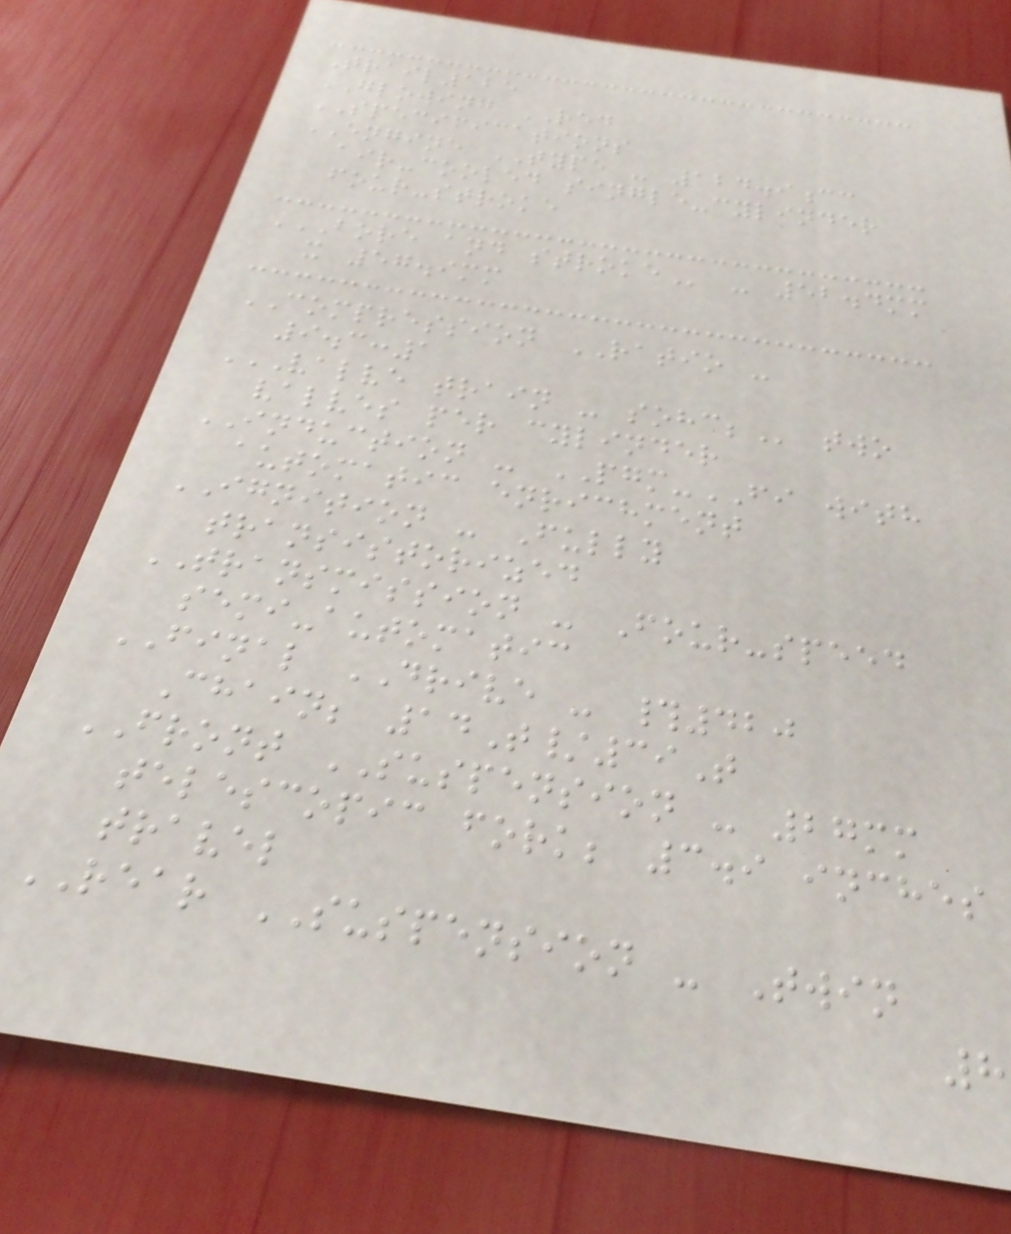Trail125
GLOWING RED
SPECIFICATIONS
ENGINE TYPE - 124.9cc
air-cooled single-cylinder
four-stroke
BORE AND STROKE - 52.4mm
x 57.9mm
COMPRESSION RATIO -
9.3:1
VALVE TRAIN - SOHC; two
valves per cylinder
INDUCTION - PGM-FI with
automatic enrichment
IGNITION - Fully
transistorized
TRANSMISSION - Four-speed
semi-automatic
FINAL DRIVE - #420
Chain; 14T/39T
FRONT SUSPENSION - 27mm
telescopic fork; 3.9 inches
travel
REAR SUSPENSION - Twin
8
